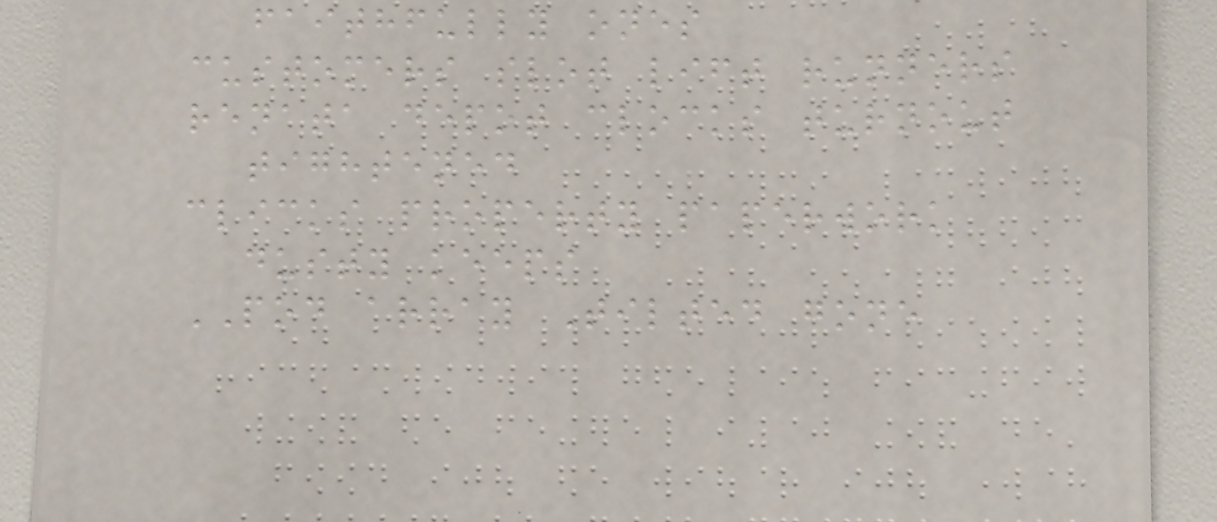faithfully ones
customers slot lift runners
renata depot clocks turnout
tightened
clicks property paperwork
dusty keeps
POD array Tilted gone
